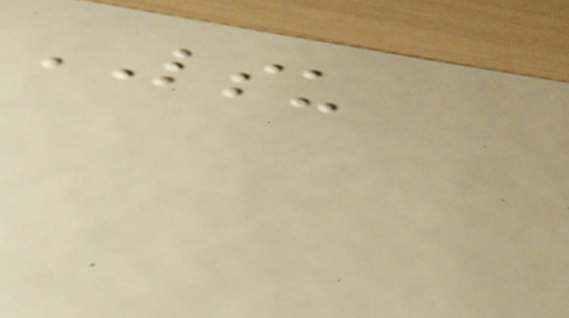LSU
